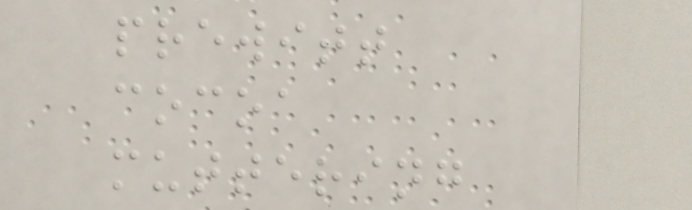prewitt
cocoa
muttering
